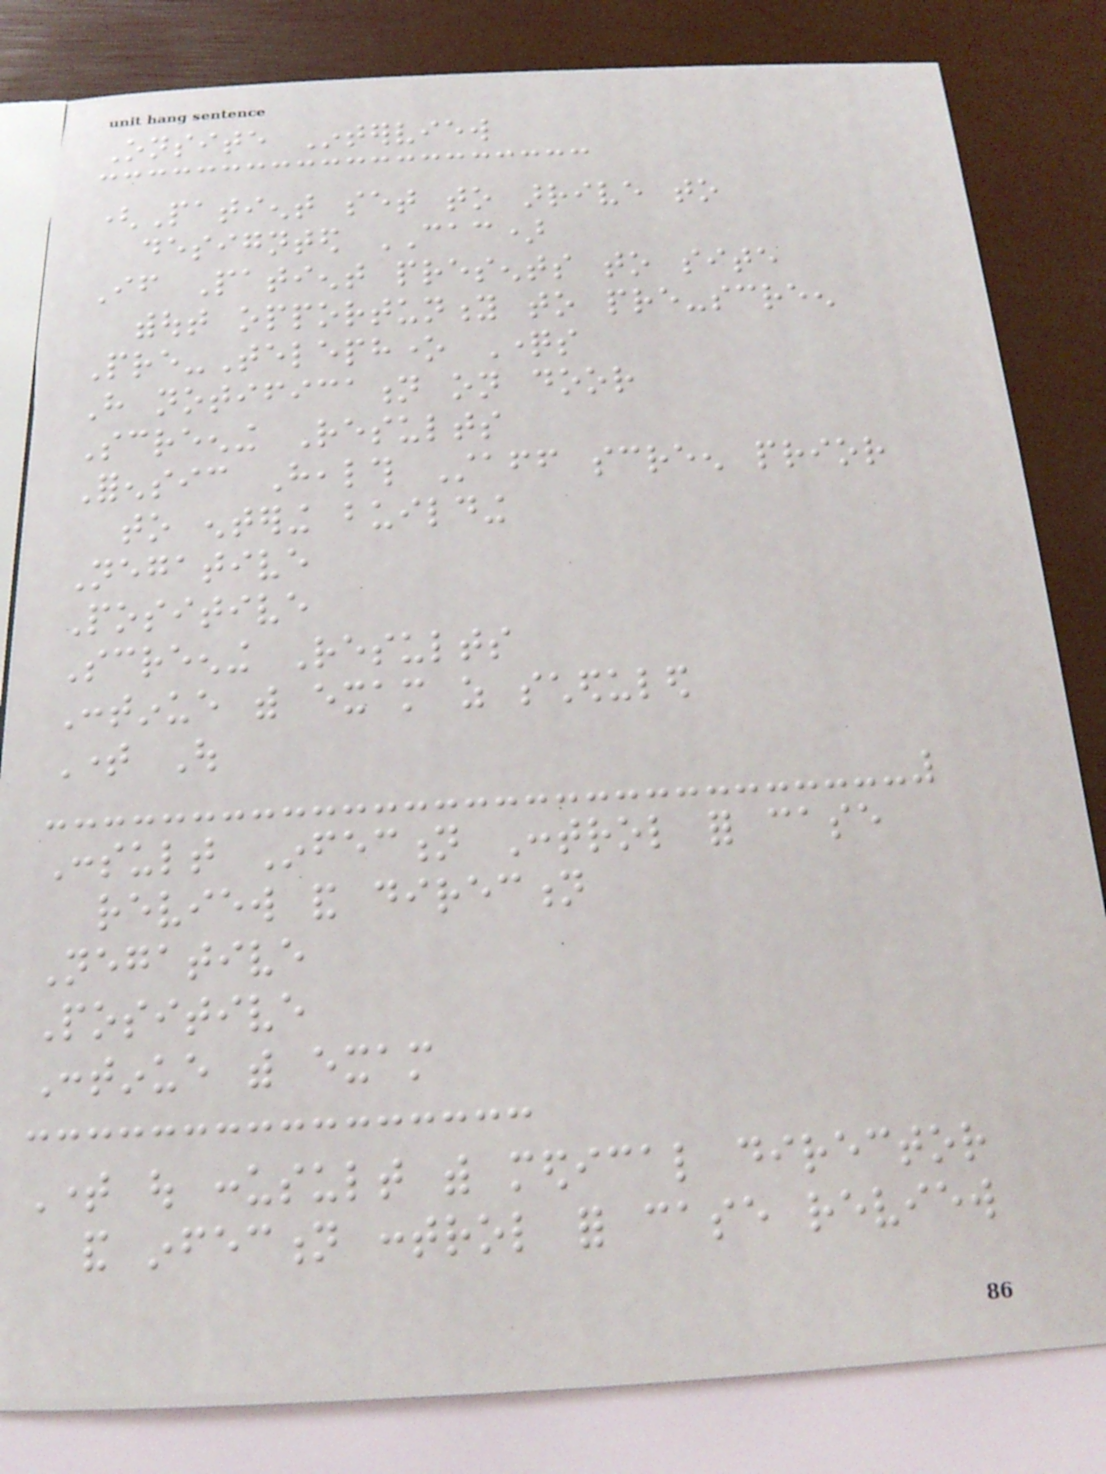Onsite Interview
(Patient set to arrive to
designted CAC)
If Patient presents to site
without opportunity to pre-screen
Pre-Telephone Questions
Have notification on door
Screening Results
Forensic Health Staff screen prior
to entering building
Negative
Positive
Screening Results
Continue with exam as scheduled
Time Out
Consult Infection Control for case
review and direction
Negative
Positive
Continue with exam
Time out conusult with medical director
and infection control for case review
